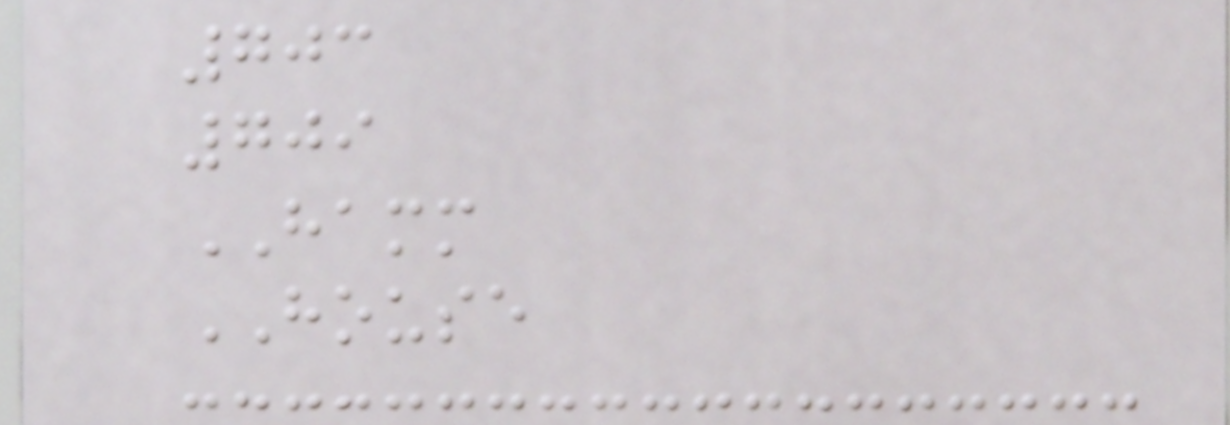703
709
HAMM
HOUSE
